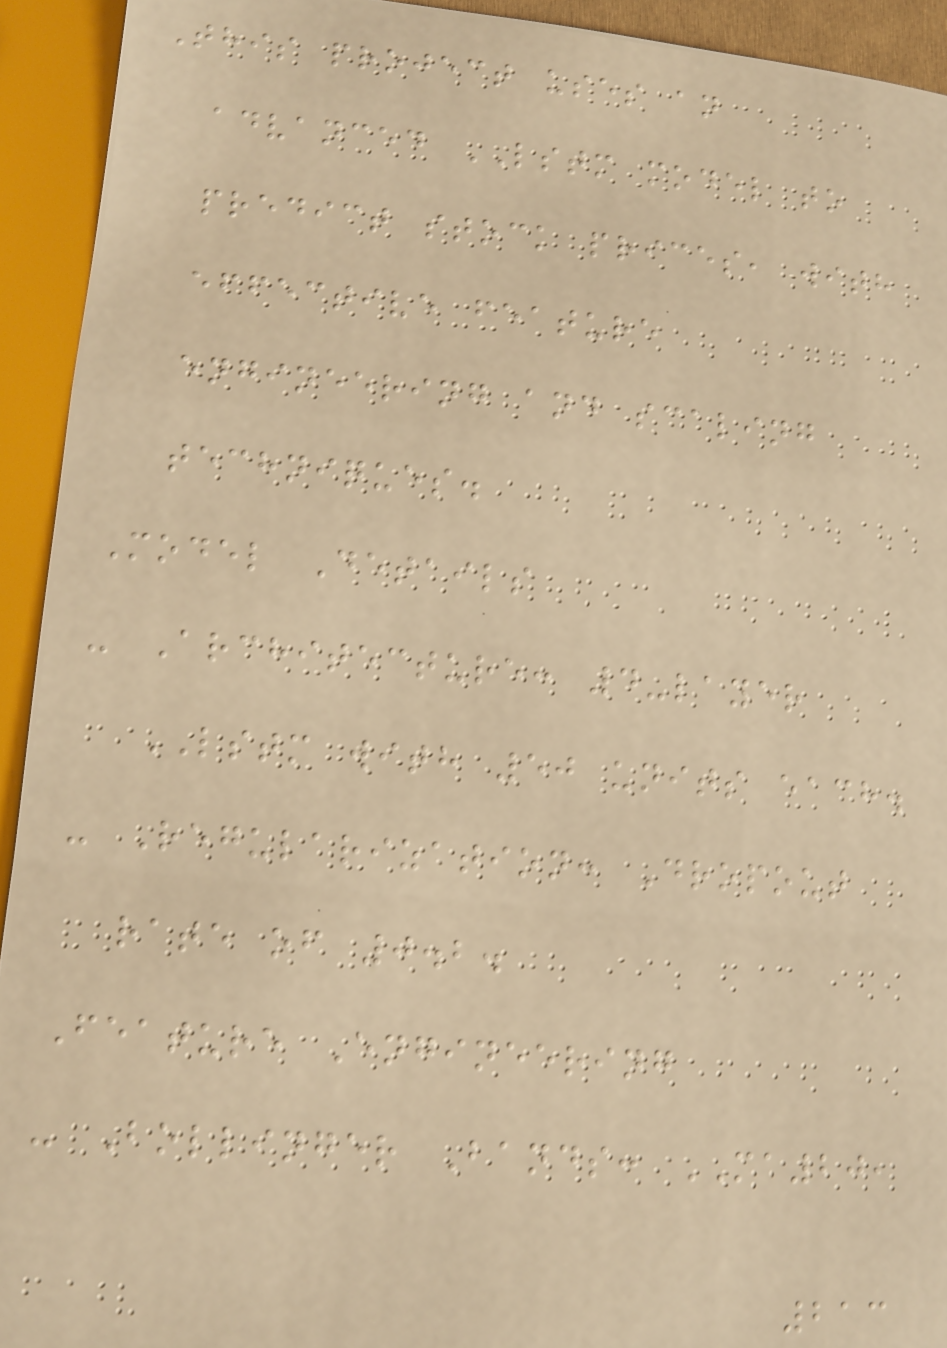This project uses an
advanced LSTM model to
predict stock prices, with
effective feature
engineering and scaling
techniques.
Model Details
- Architecture: 4-layer
LSTM with 50 units each.
- Regularization: Dropout
rate of 0.2.
Feature Engineering
- Bollinger Bands: MA20,
213
